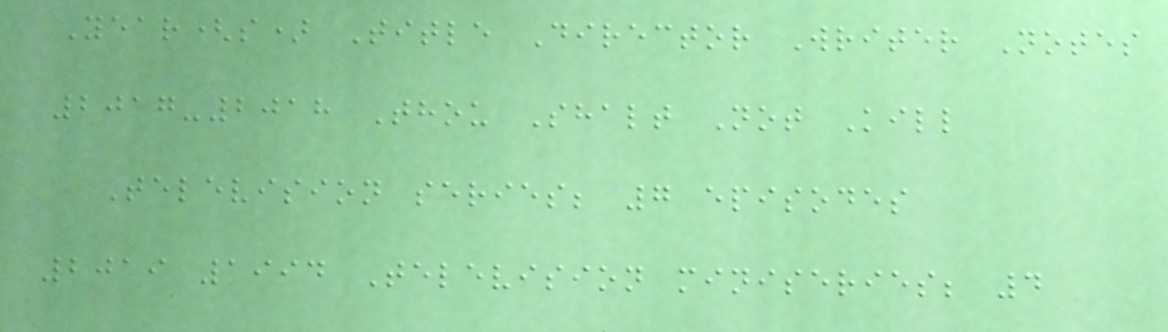Year(s) Title Director Writer Notes
2017-2018 Thou Shalt Not Kill
Television series; 7 episodes
2019 1994 Television miniseries; 4
